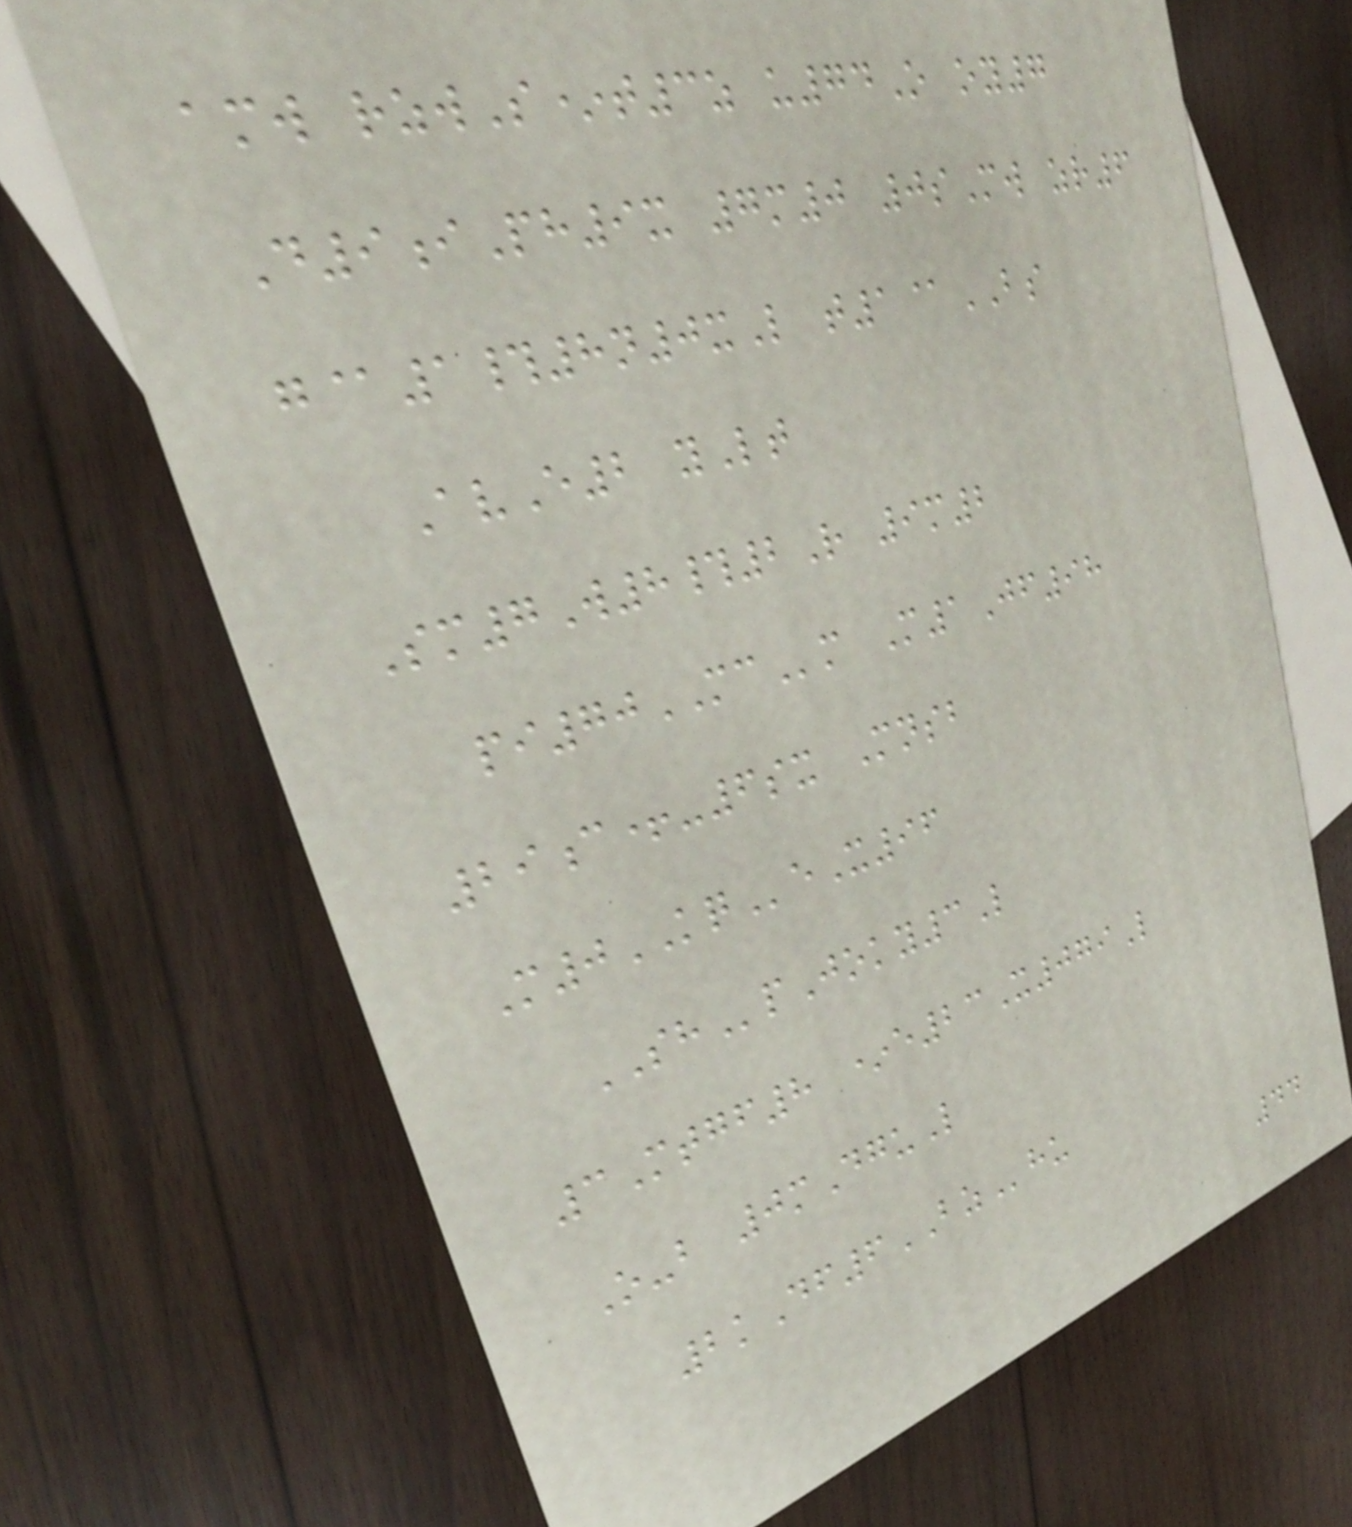amw rzwS*t3z u74O oy7
D9iPh9x 7m0 0sMw zr6
g@1#8n0xL t1@BS
AvE2 yLt
Sm7W8#2R 9m2
pi70MCm M1Jf98
29c+-6sx Mnsb
M0KQeX96
SHpJoky3L
3Mtgf8 *e23X079L
O-b 0mDguL
2kDf6BZhu
44
